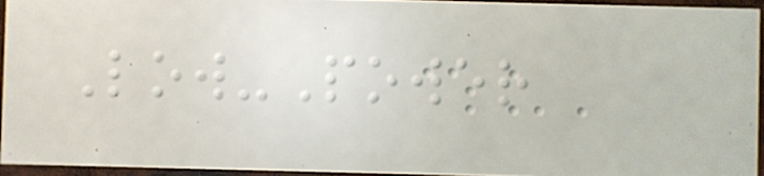Low-Power
